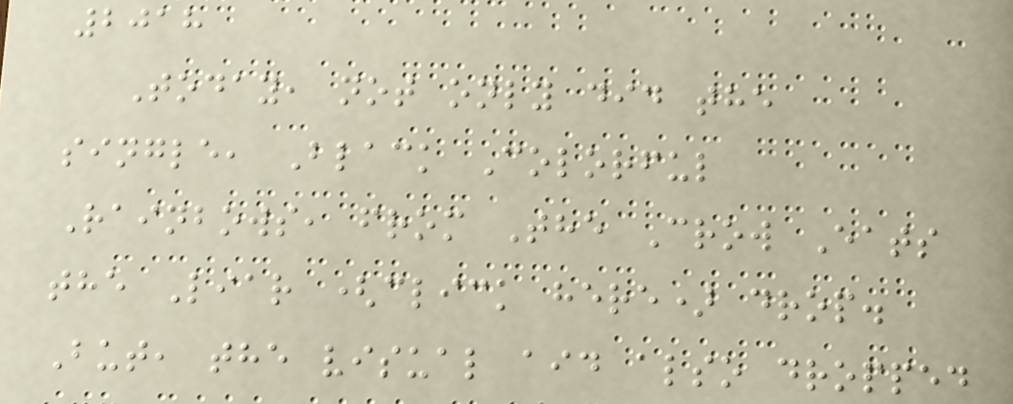2018
Today, not only did the
single, Black Colorful
Rainbows, from The Crow Eats
the Liar (click here) drop.
But, the visual aid also dropped
